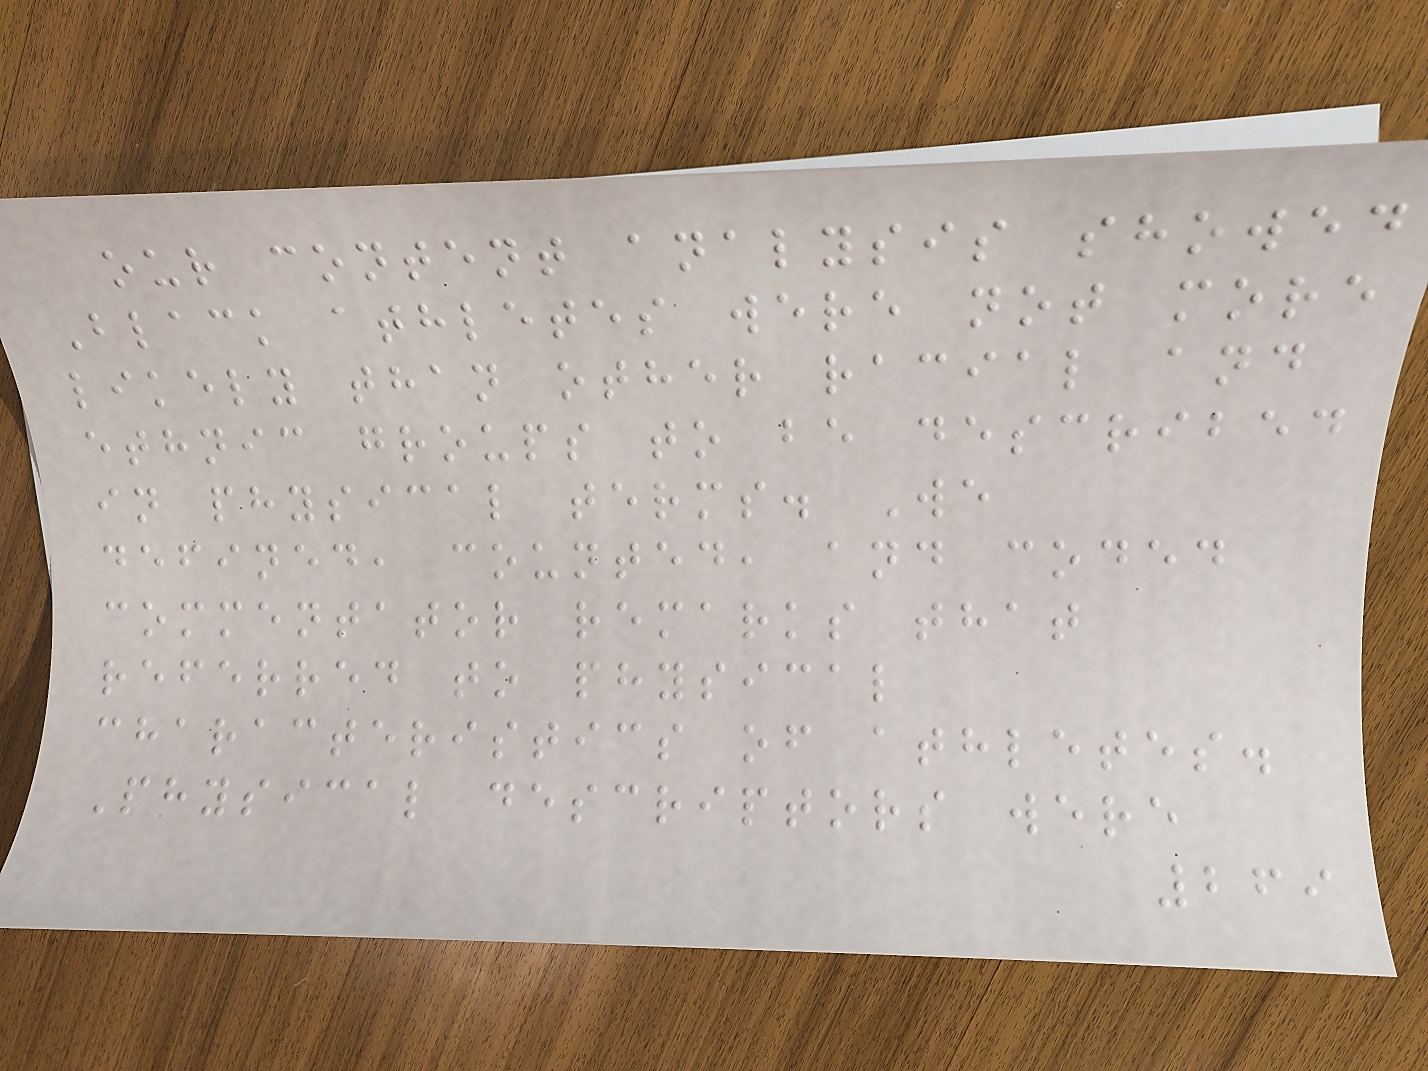our content analysis showed
Black athletes were not more
likely than other racial and
ethnic groups to be described
in physical terms. We
defined, counted, and coded
commentator remarks that
referred to physical
characteristics of athletes.
Physical descriptors were
269
